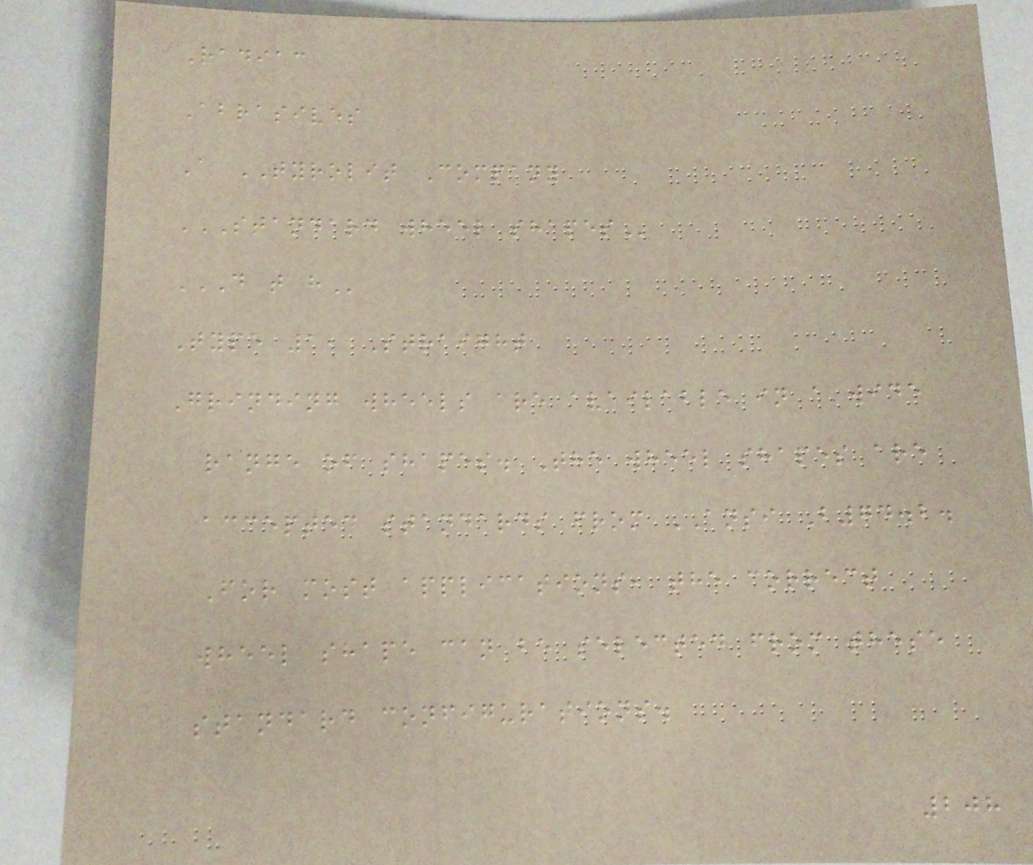Radiac
Abrasives
A TYROLIT Company
STANDARD WHEEL SHAPES
D T H
Type 1, Straight
Grinding wheels are available in a wide
range of shapes. The wheel shapes are
accepted standards from ANSI B74.2.
For most applications, the correct
wheel shape can be selected from these
standard configurations.
208
